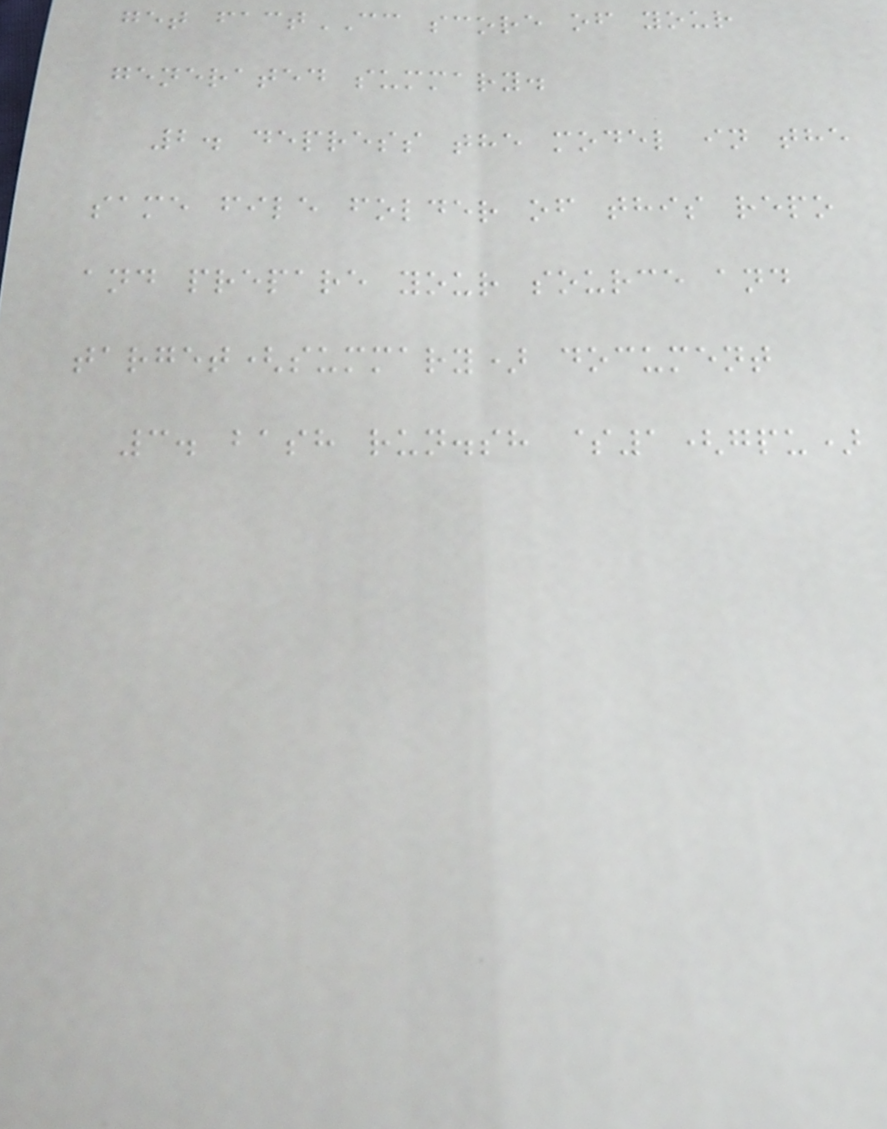get factCC score of your
generated summary.
2. depress the model in the
same file folder of this repo
and prepare your source and
target(summary) document
3. bash run.sh $1(gpu)
